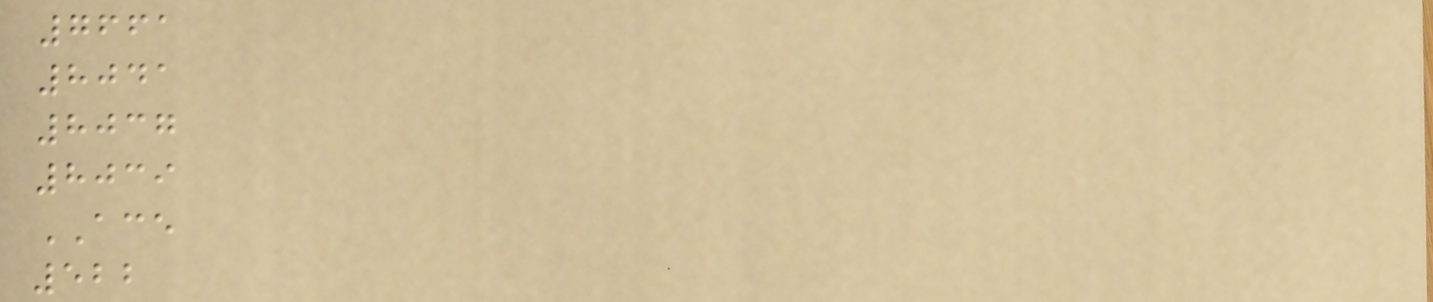7661
8041
8037
8039
ACE
522
